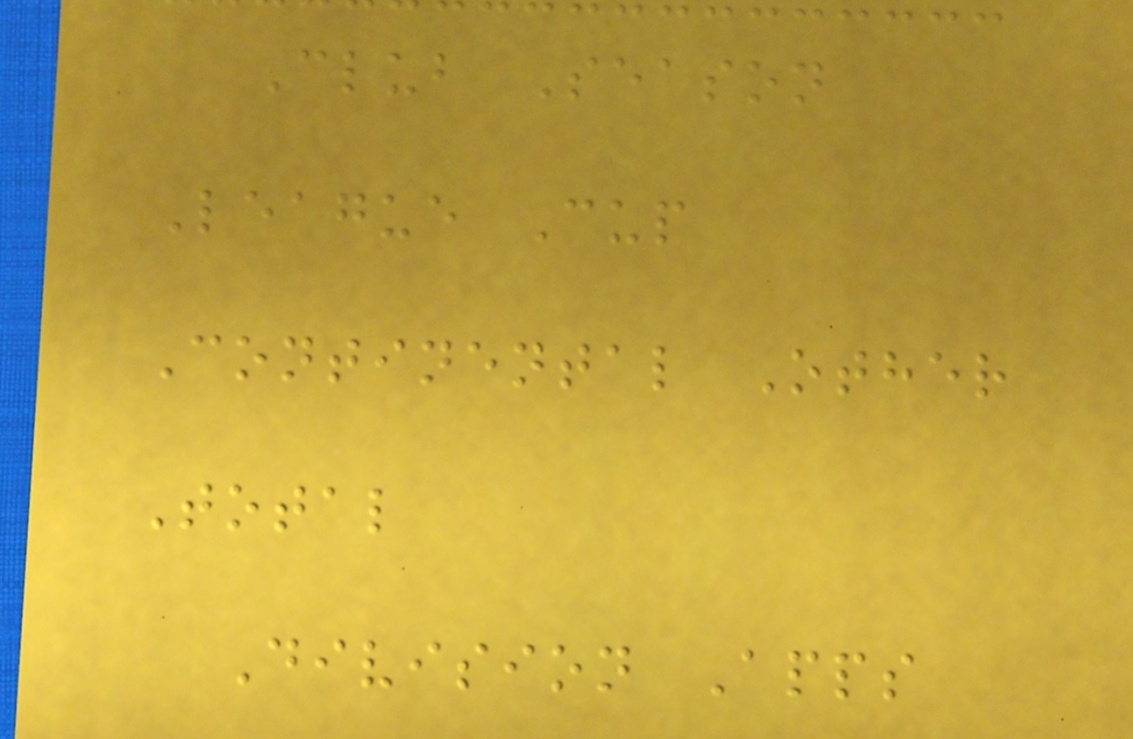Club Season
League Cup
Continental Other
Total
Division Apps
